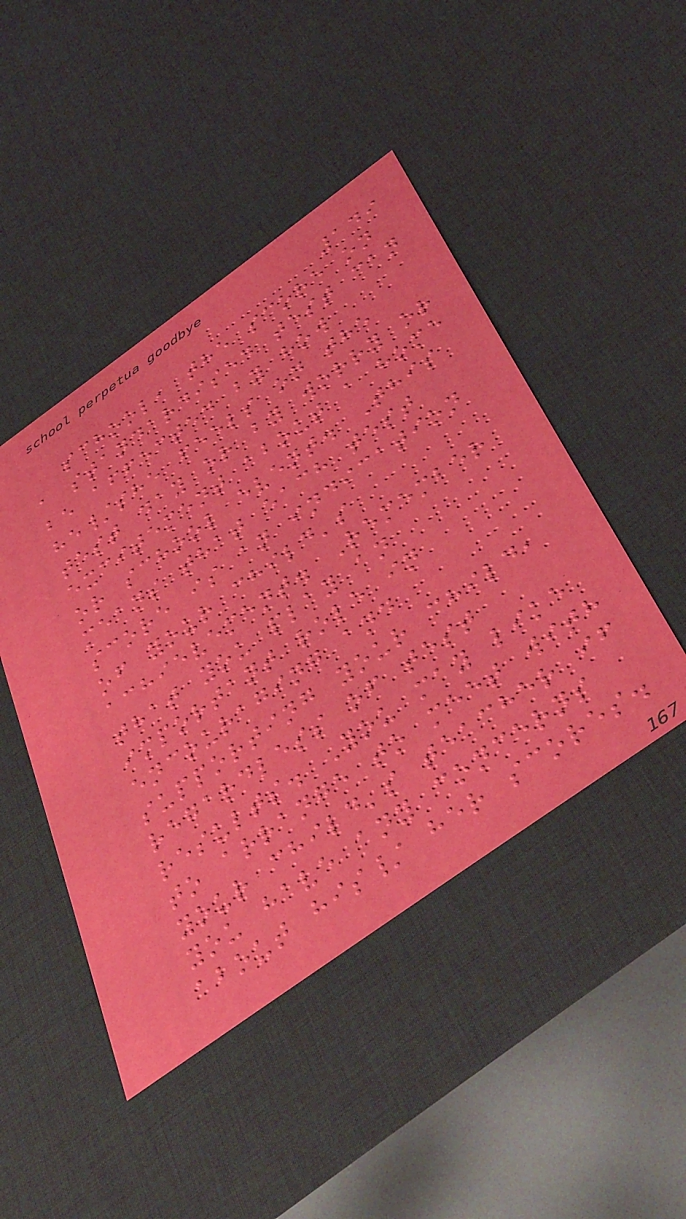149
school, the score on
a standardised test can
be affected by how
he/she feels on the
test day or by worry or
excitement about a home
or school event. This
means that each test
score is an indication
of your child's
achievement. Remember
that you play an
important role in
encouraging and
supporting your child,
regardless of test
results. You may like
to arrange to meet with
your child's teacher if
you have any concerns
about his/ her scores.
